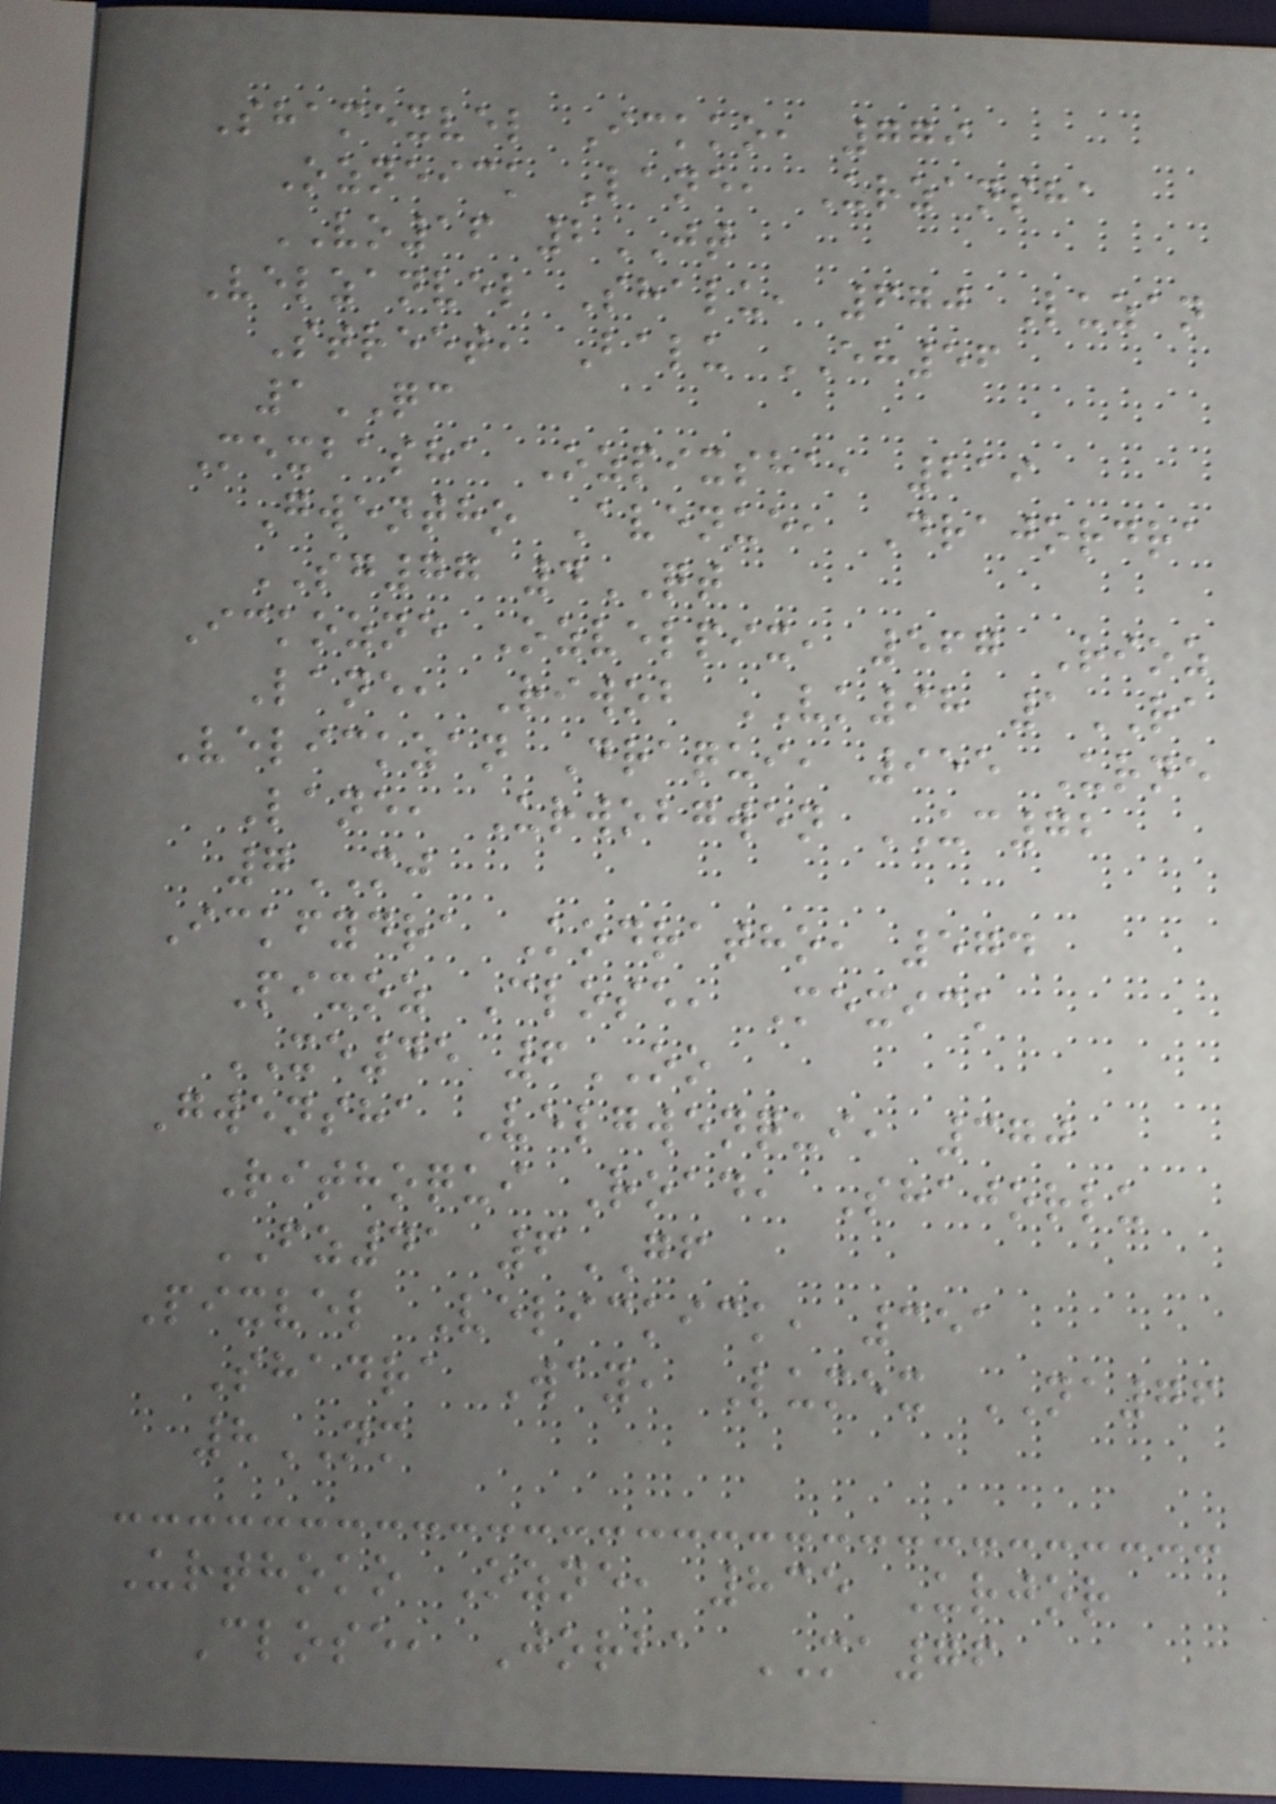Shamexvel Ickko, 779
Ozneick Lane, Urzansha
VO16 2JT
Velzanvel Shalu, 670 Luzan
Street, Balu EH56
1QC
Mexbasha Ozpixsha, 219
Gwentho Avenue, Drajordra
SG77 4QT
Ickozne Ozvelpix, 567 Rioz
Lane, Riwob VK98 1RA
Velickzan Draqui, 955 Urne
Lane, Urwobgwen UC72
7MJ
Ickfydra Kodratho, 574
Pixoz Close, Mexick
XE45 6OO
Gwensha Velgwenqui, 370
Rithoqui Road, Shajorlu
FZ41 6GF
Pixvel Velickick, 351
Shadra Way, Lumex NA76
8NM
Urthoko Ozne, 835 Urjor
Close, Jorba MA76
